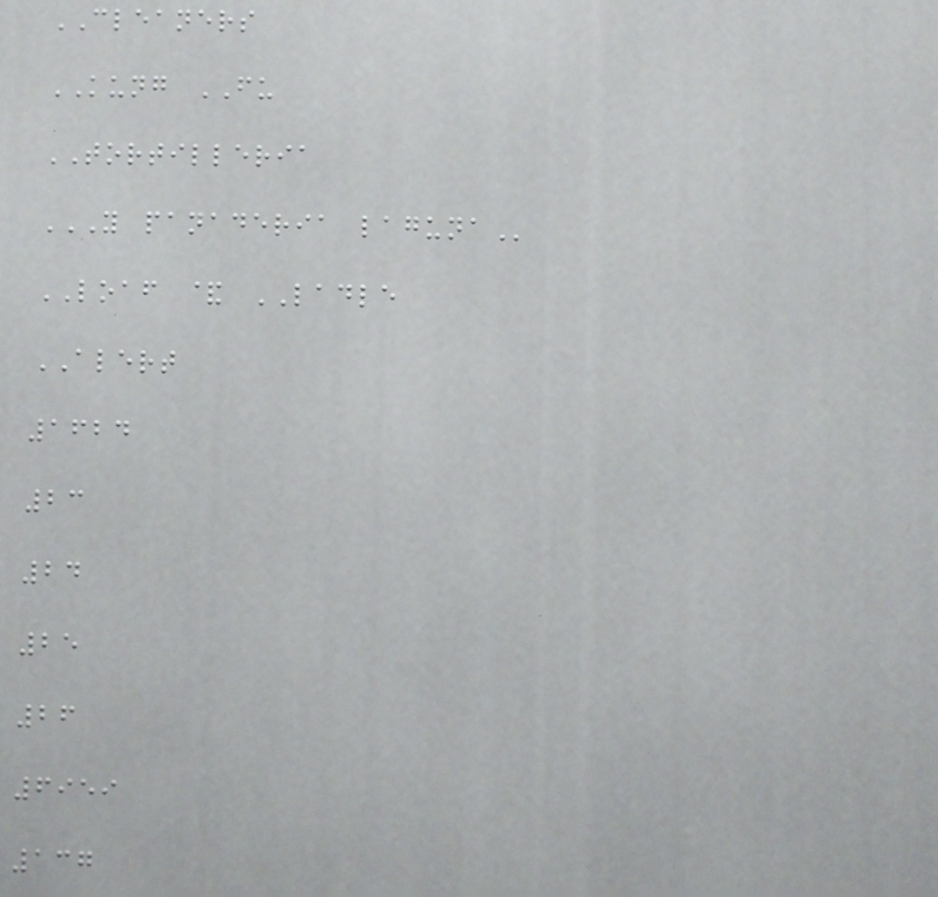CLEANERS
KUNG FU
TORTILLERIA
Y PANADERIA LAGUNA
LOAF & LADLE
ALERT
1624
23
24
25
26
6959
137
